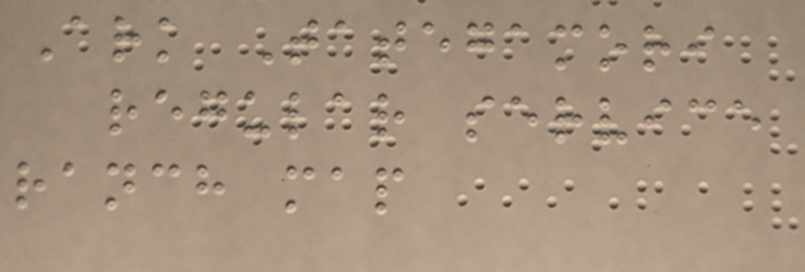Ark Tategamori
regular service
ranch map
